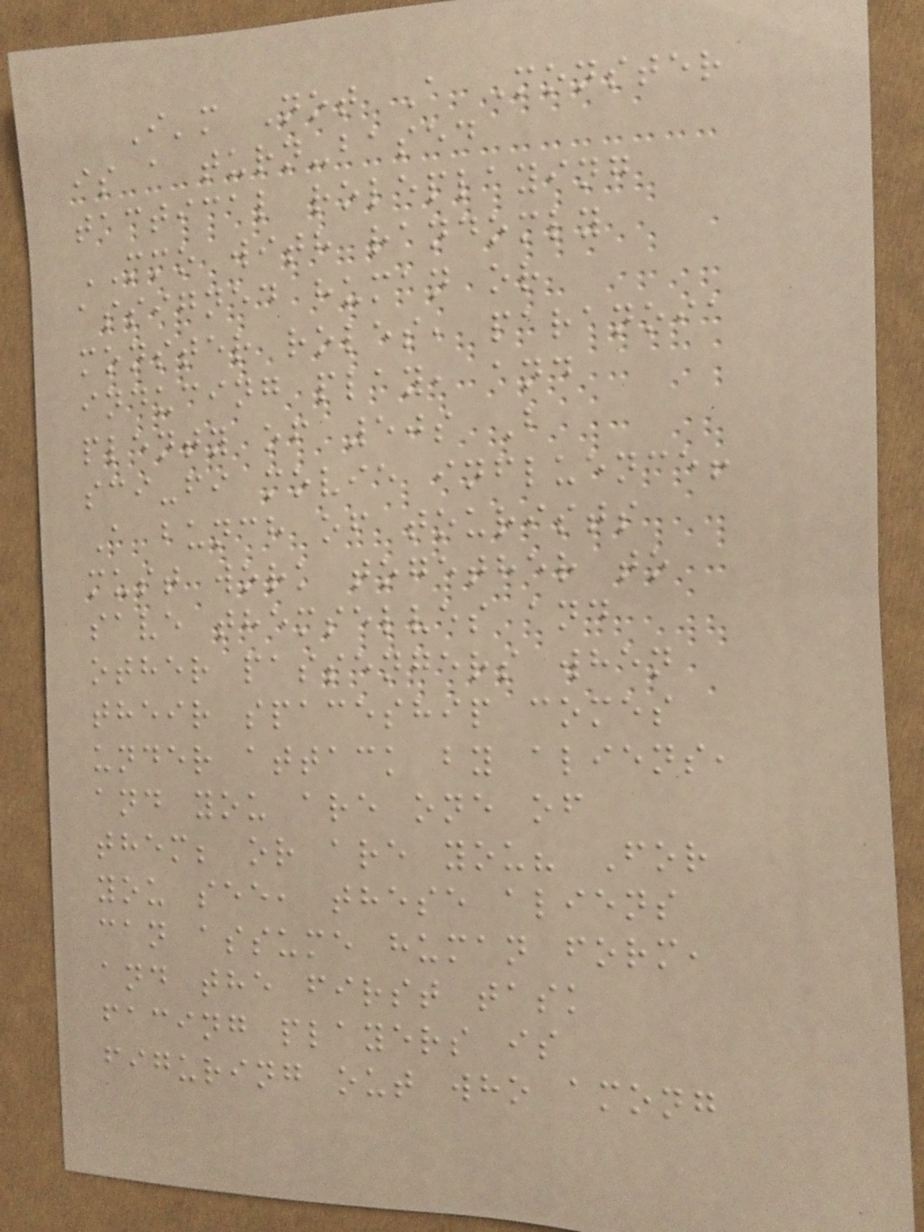I'm Not A Monster
is a turn-based
tactical roleplaying
MMO with randomly
assigned human or
monster roles, paranoia
inducing play, and
plenty of 50s B
sci-fi movie influence!
A bunch of tourists
must work together to
save themselves and
other passengers when
their spaceship comes
under attack by aliens,
and you are one of
them; or are you? For
you see, these aliens
can assume human form,
and the first task
facing players is
figuring out who among
